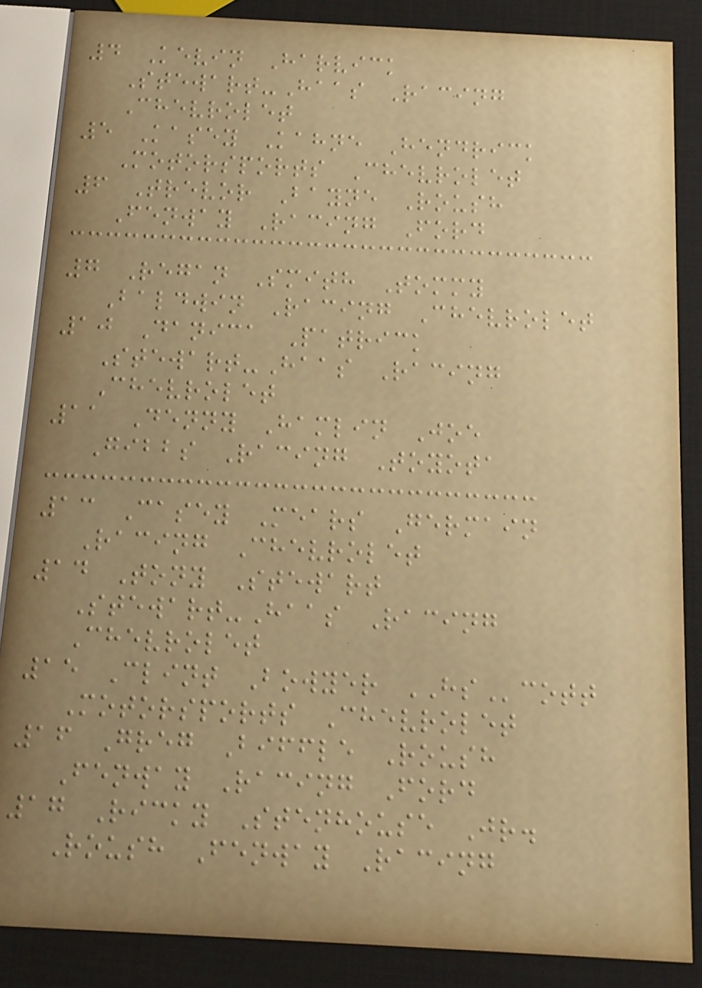4 Kevin Harvick
Stewart-Haas Racing
Chevrolet
5 Kasey Kahne Hendrick
Motorsports Chevrolet
6 Trevor Bayne Roush
Fenway Racing Ford
7 Regan Smith Tommy
Baldwin Racing Chevrolet
10 Danica Patrick
Stewart-Haas Racing
Chevrolet
11 Denny Hamlin Joe
Gibbs Racing Toyota
13 Casey Mears Germain
Racing Chevrolet
14 Tony Stewart
Stewart-Haas Racing
Chevrolet
15 Clint Bowyer HScott
Motorsports Chevrolet
16 Greg Biffle Roush
Fenway Racing Ford
17 Ricky Stenhouse Jr.
Roush Fenway Racing
